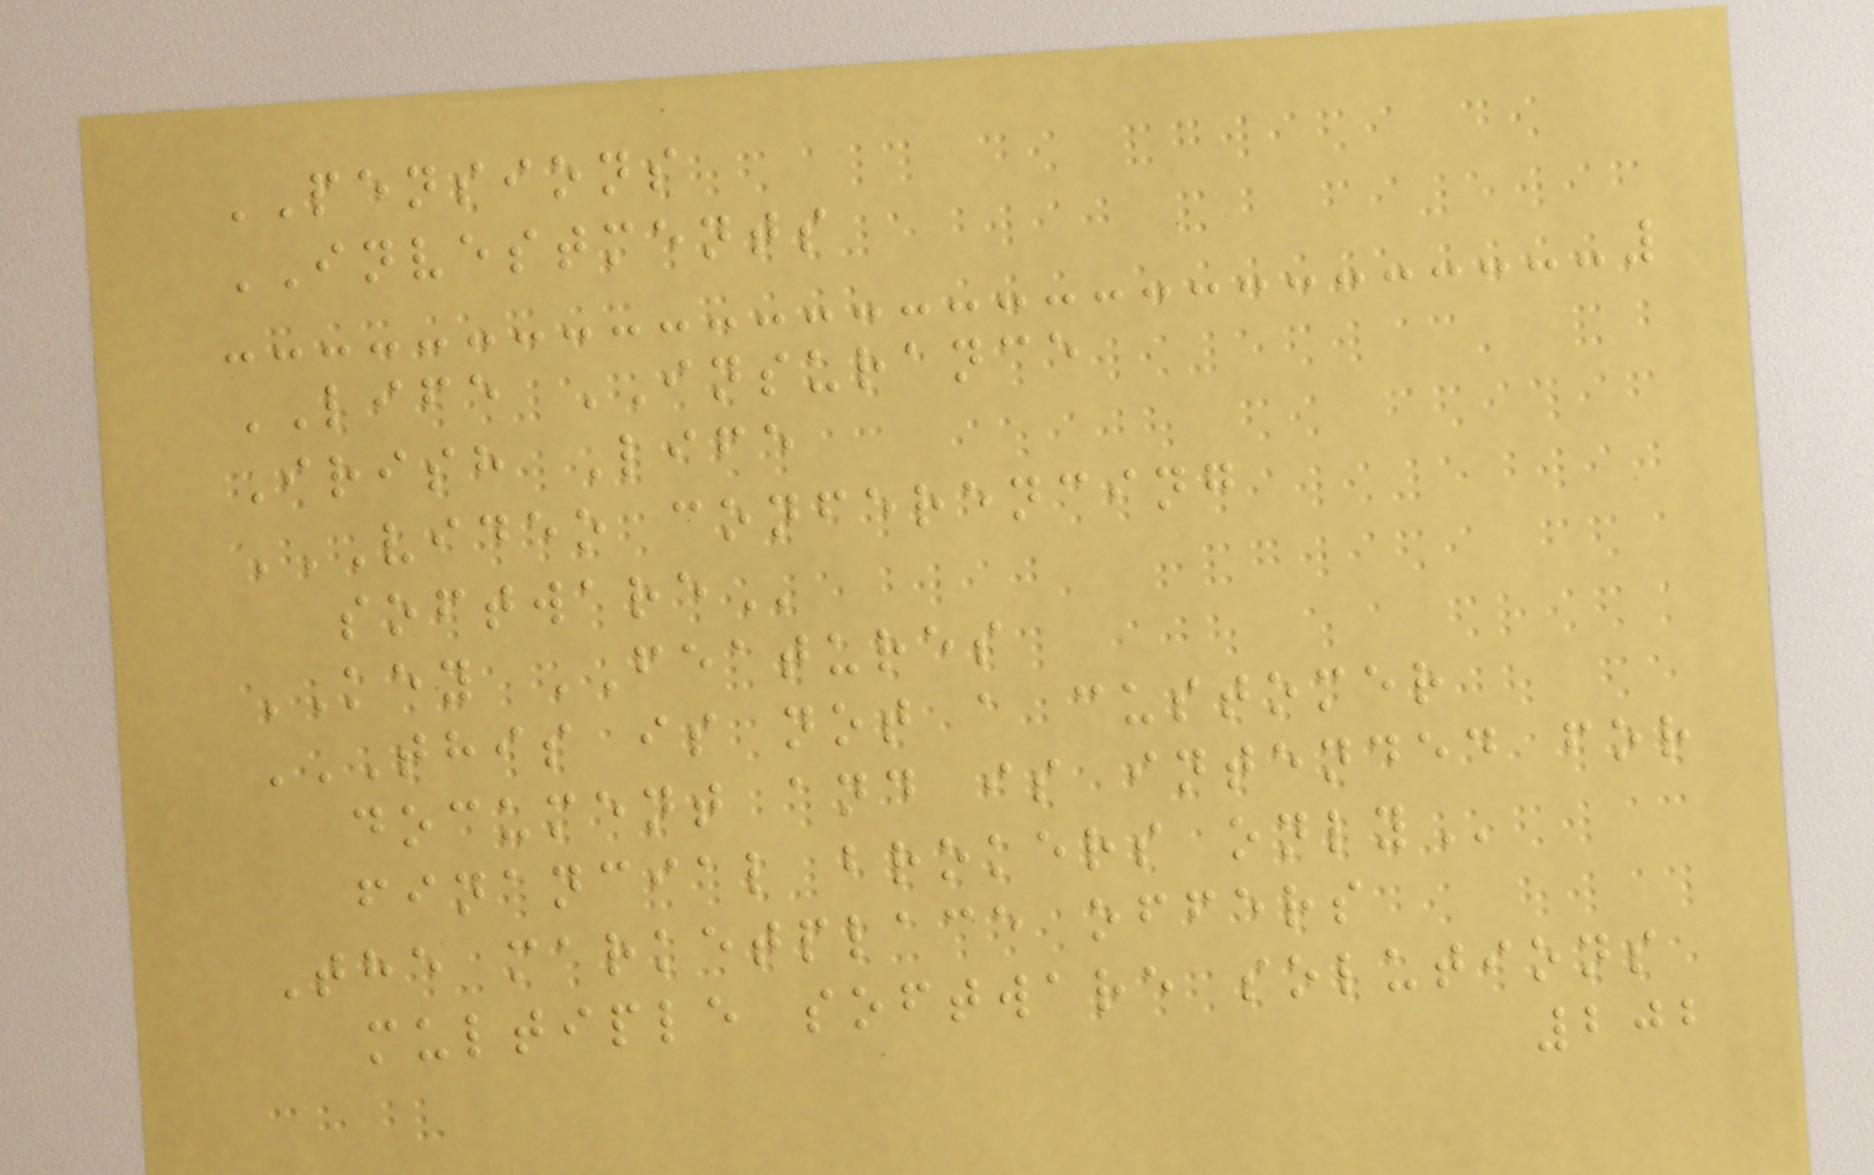PENSIONS
INVESTMENTS
LIFE INSURANCE
Irish Life
VIDEO CONFERENCING
SOFTWARE
KEY FEATURES
THIS IS NOT A CUSTOMER
DOCUMENT AND IS INTENDED FOR
FINANCIAL BROKERS ONLY
The marketplace offers
multiple software solutions
202
